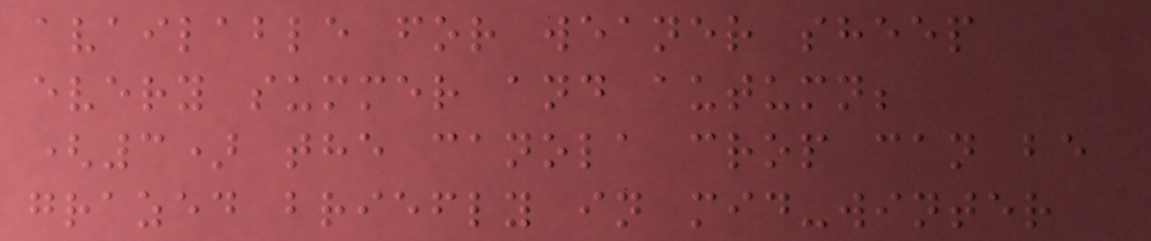available for weaner sheep
every summer and autumn;
(3) the canola crop can be
grazed briefly in mid-winter
